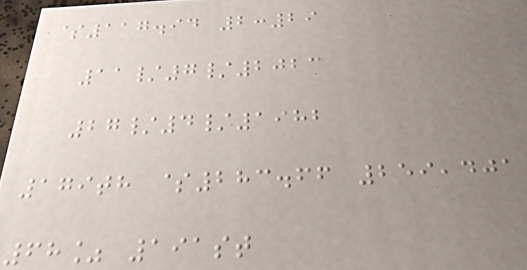$117.94 2:29
11/7/2023
27/4/1982
179th $283.66 259,401
68% 191st
